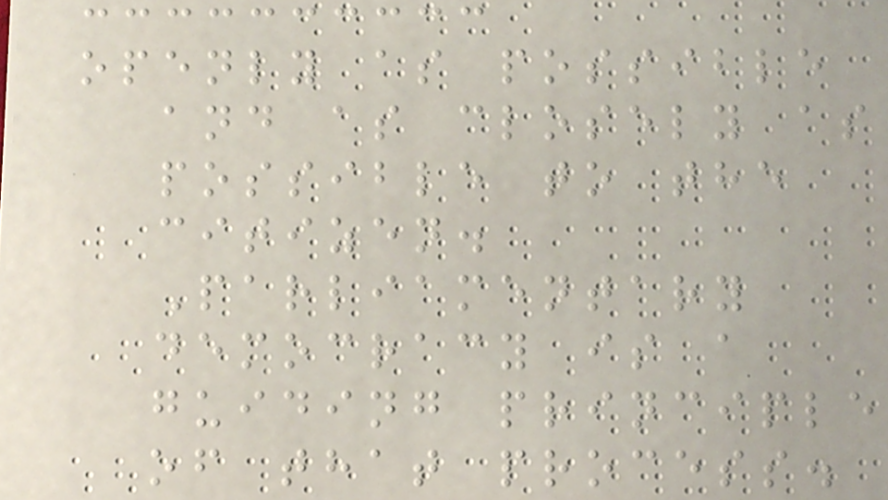openly as possible
and as closely as
possible to the
citizen.
Parliamentary
democracy is a
guiding principle
of that process.
